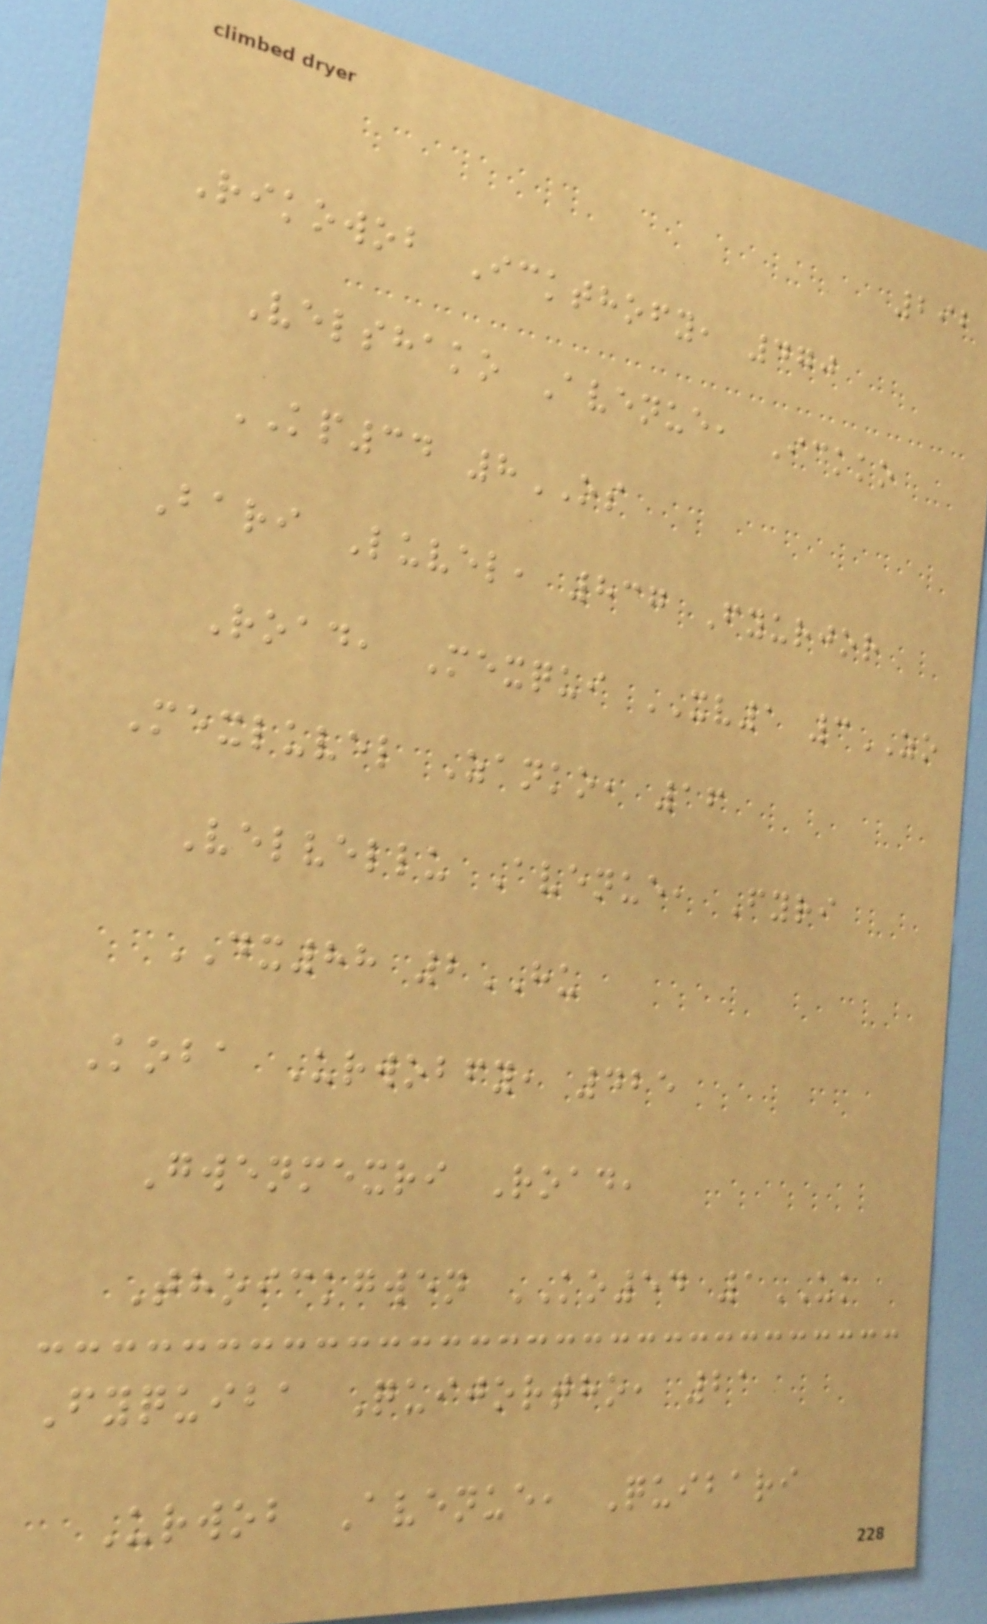292
Rikowob Ickthofy, 470
Velshako Avenue, Ickko
KP34 8OS
Bari Luvel, 837 Fyurjor
Road, Mexqui XV1 3ZO
Mexluvel Zanko, 16
Velvellu Avenue, Fyri
DX88 2HU
Koba Urwobfy, 425
Gwenmexri Road,
Thoickgwen KO54 1UK
Fyquiba Quijortho, 21
Urwob Avenue, Quibari
